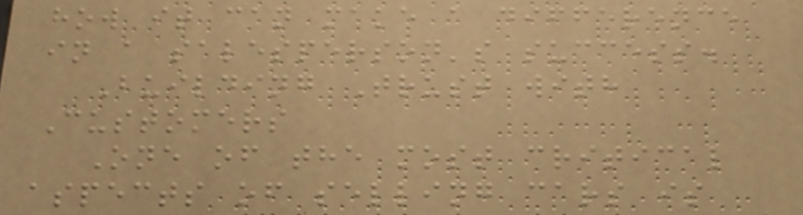how it can make a difference
in a salesperson's success.
Building Trust with
Customers
One of the most critical
aspects of selling cars is
